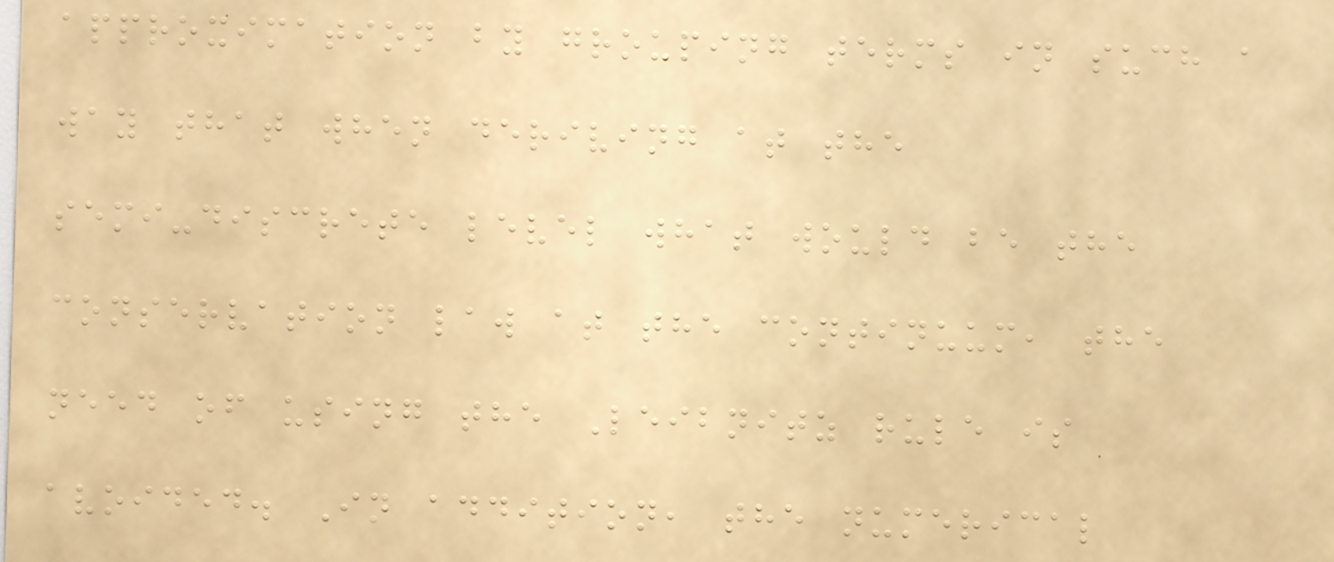approximation by grouping terms in such a
way that when deriving at the
semi-discrete level what would be the
conservation law at the continuum, the
need of using the Leibnitz rule is
avoided. In addition, the numerical
